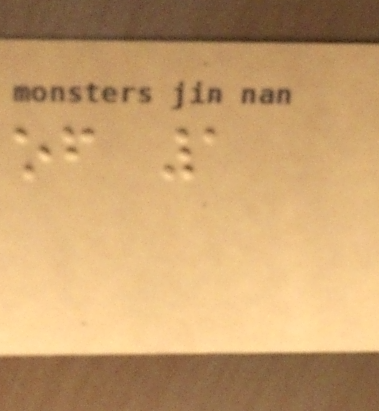of 1
